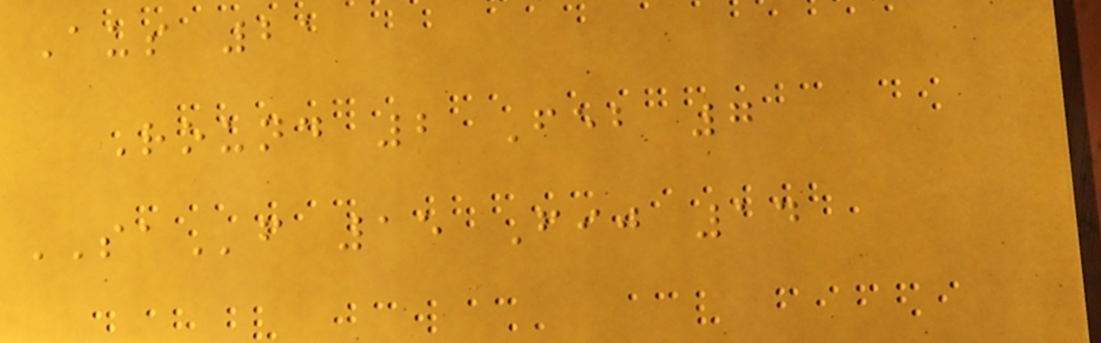Aus 21
Round 2 Feb 7
SAf 15 Fij 14
